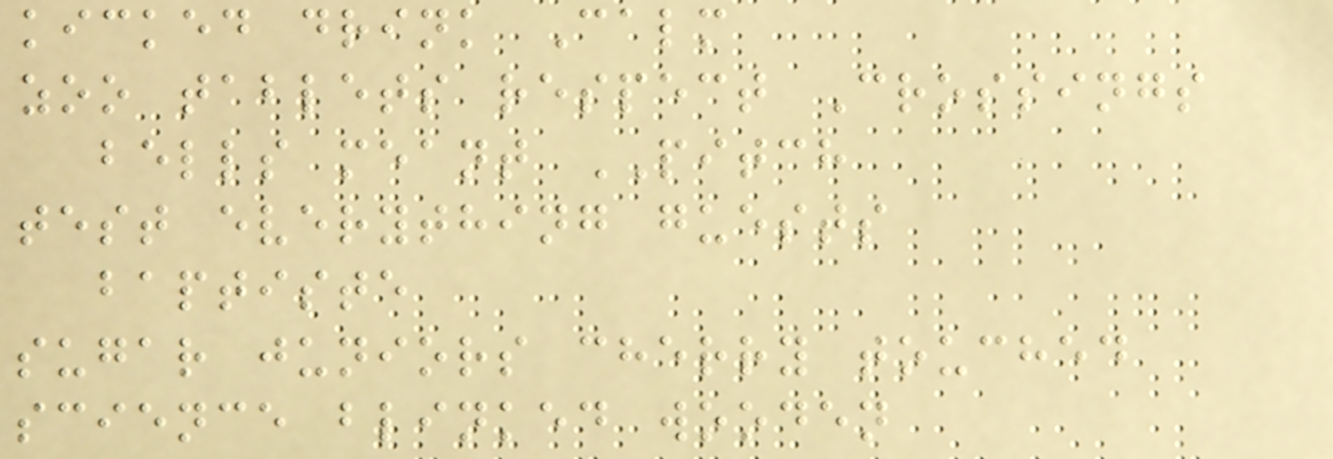kicked drink Calm
zoo tablets respect Crossings
bells meant PITCH
test everything guests
baptiste
sugar juniors cherry touched
science blinked wooden
